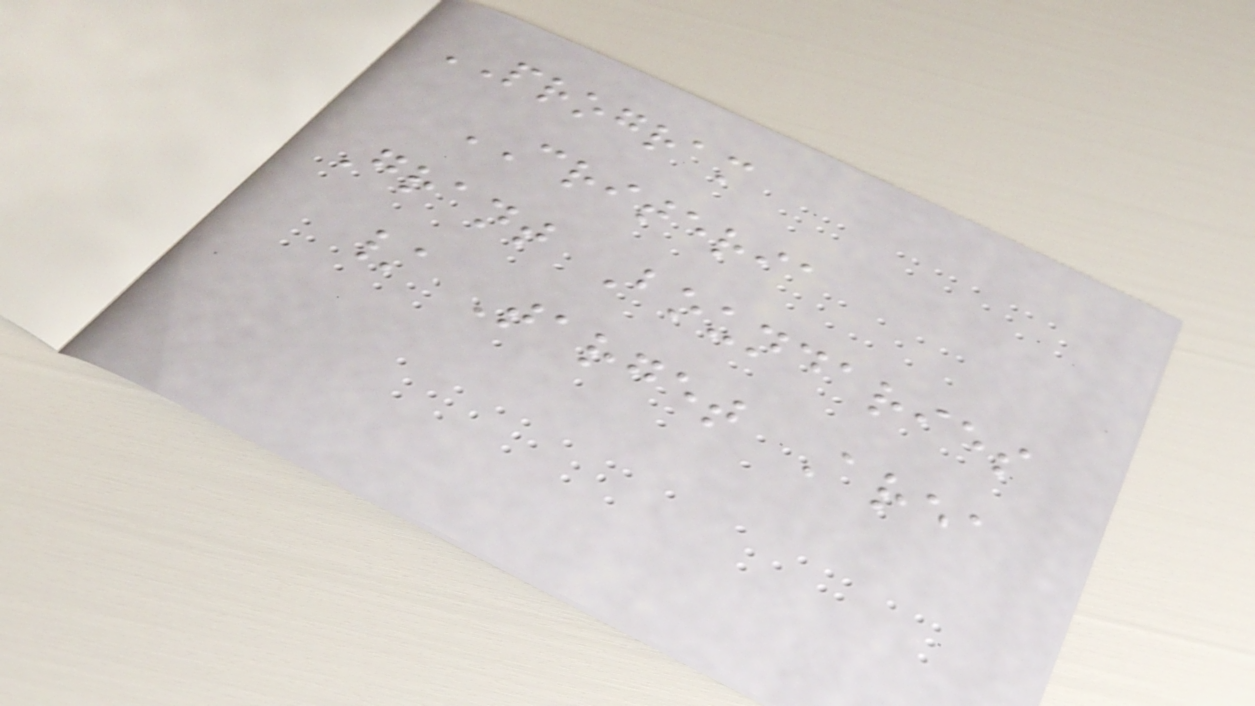PROGRAM
CRITERIA
Grant Boundaries
/ Target Area
